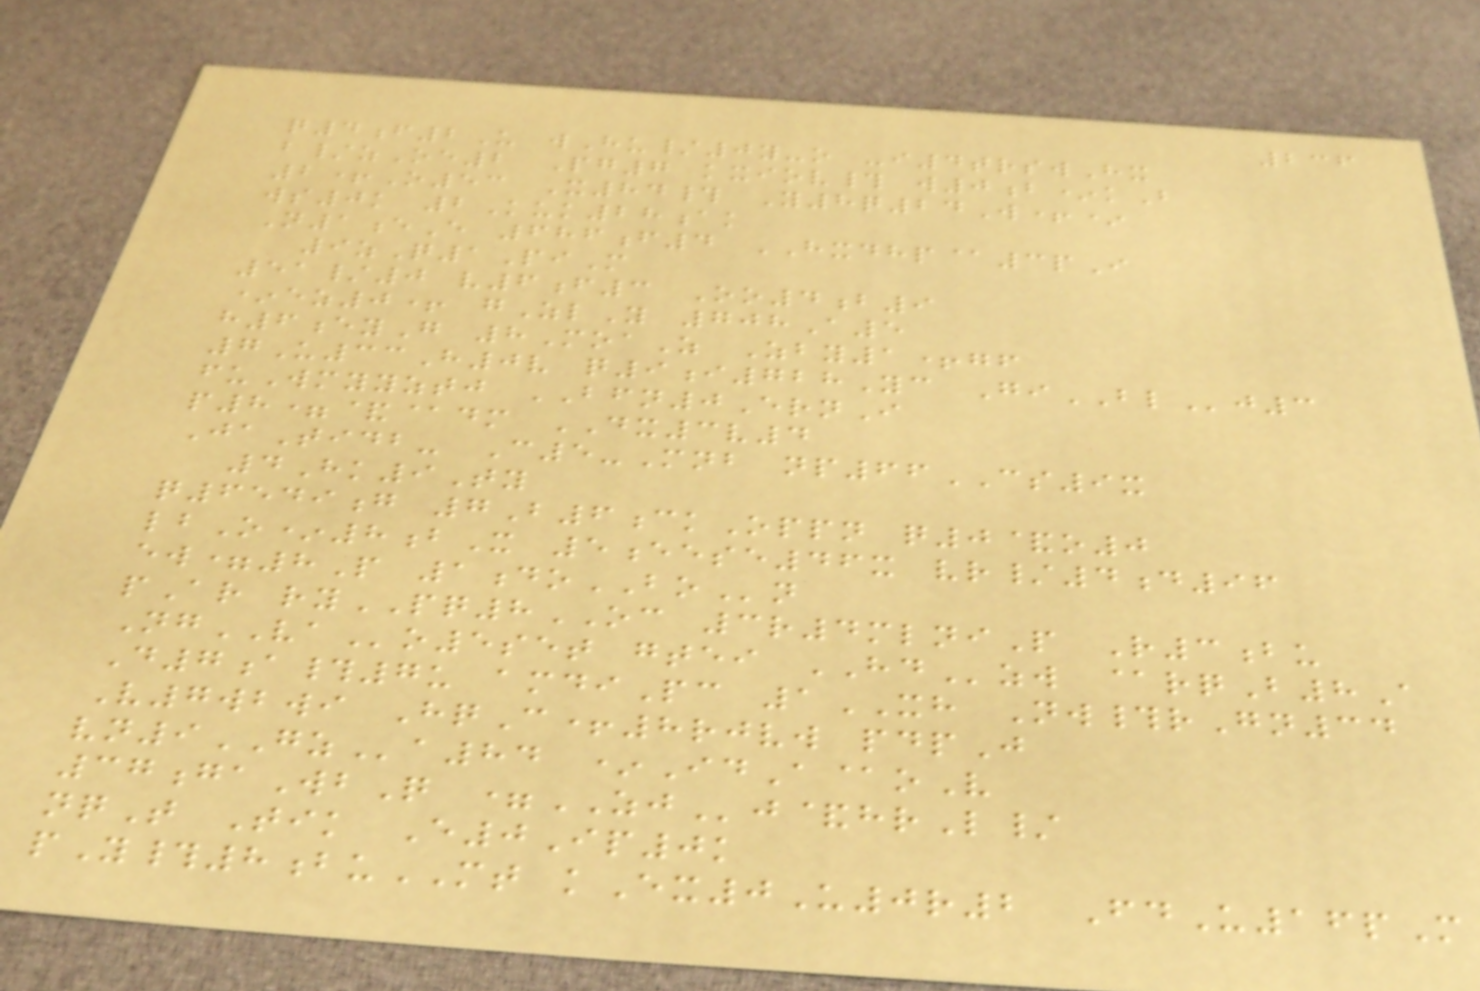236
q4f2U wHu/0y-o -i4trswHx
b/zOe2 Pg7 kxiov# w0b*kB
2+O53 X84# Y8q24W+*
ws0k 2Kuk28ak
N1eE 686f4 HXDHP@3pI
9zQ1PiM
51/0 v6f3 Oo4b9
*ez0+ gZlY 708A5
h6eyG 8MoaZ Zby1+gf
7U33H0v q9i728Yc GiBLj3
fuWmyyztj BFN0ErnI
p8=&@dm DX3v4
JaTidb- C5-Mnb np66CS9x
4Hk9Ty
q6549g 7B6ckOppn q0&o0
lbO*8bX 5eese46x vr/4d96
ew=8P 1doBOn
pAr ryPQ8OC 3r4mlniP R3bu
NgVAo5set gtei HDzw @rqB8A
D7a#7u amdiPc 1XH Nw#rGn34
V7wbwi HqC+8rjvw pdpJ
vn9GZa84 *IdA@oV
37gaWbQ =ZJj&hrL/
nqT Tik E0Ip0k
pY#8buMT kEx0U0r2 FdU16pM
